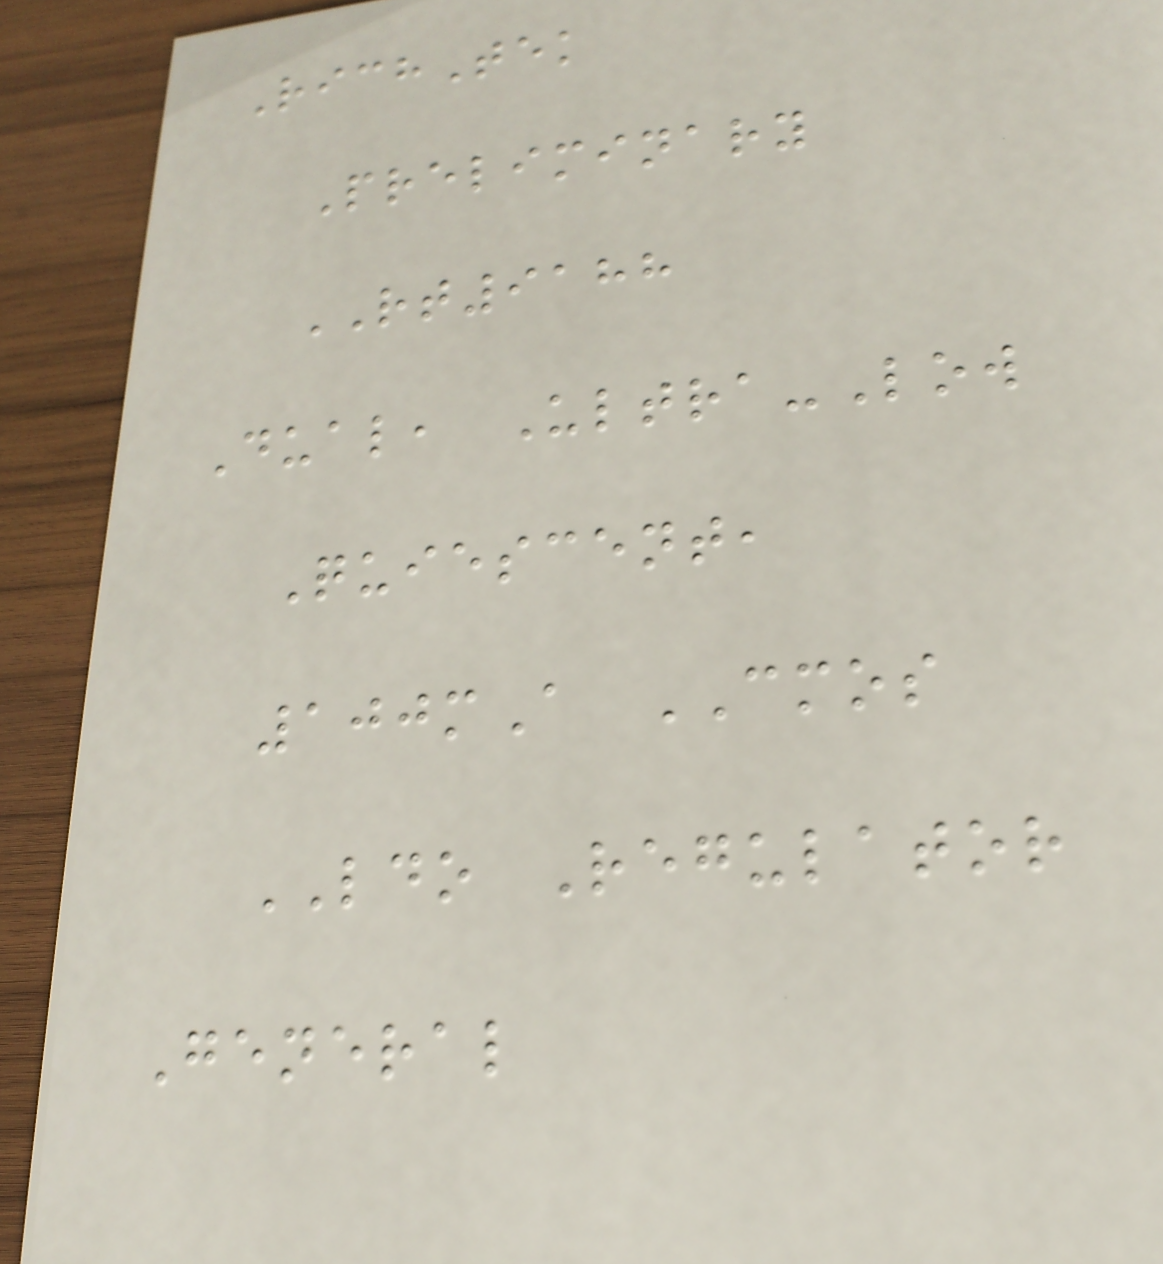RichTek
Preliminary
RT9188
Dual, Ultra-Low
Quiescent,
100mA CMOS
LDO Regulator
General
